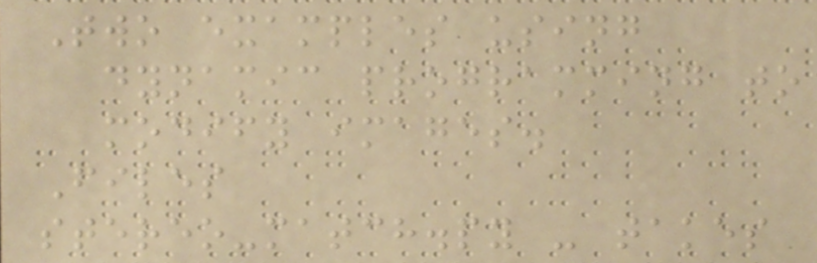Two examples using
dynamic programming to
modify images.
Files
stereo-match.py - takes
